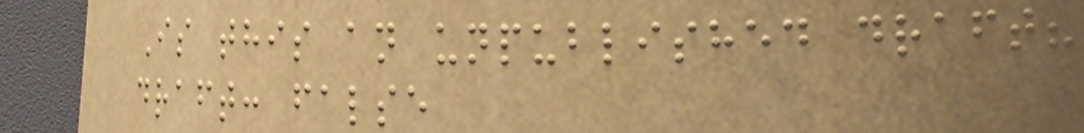Is this an unpublished draft?
draft: false
